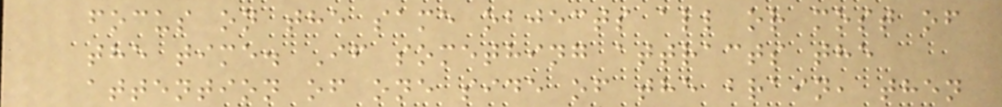focus on the same objects all or most of
the time. If something attracts the
attention of one side of the brain, then
